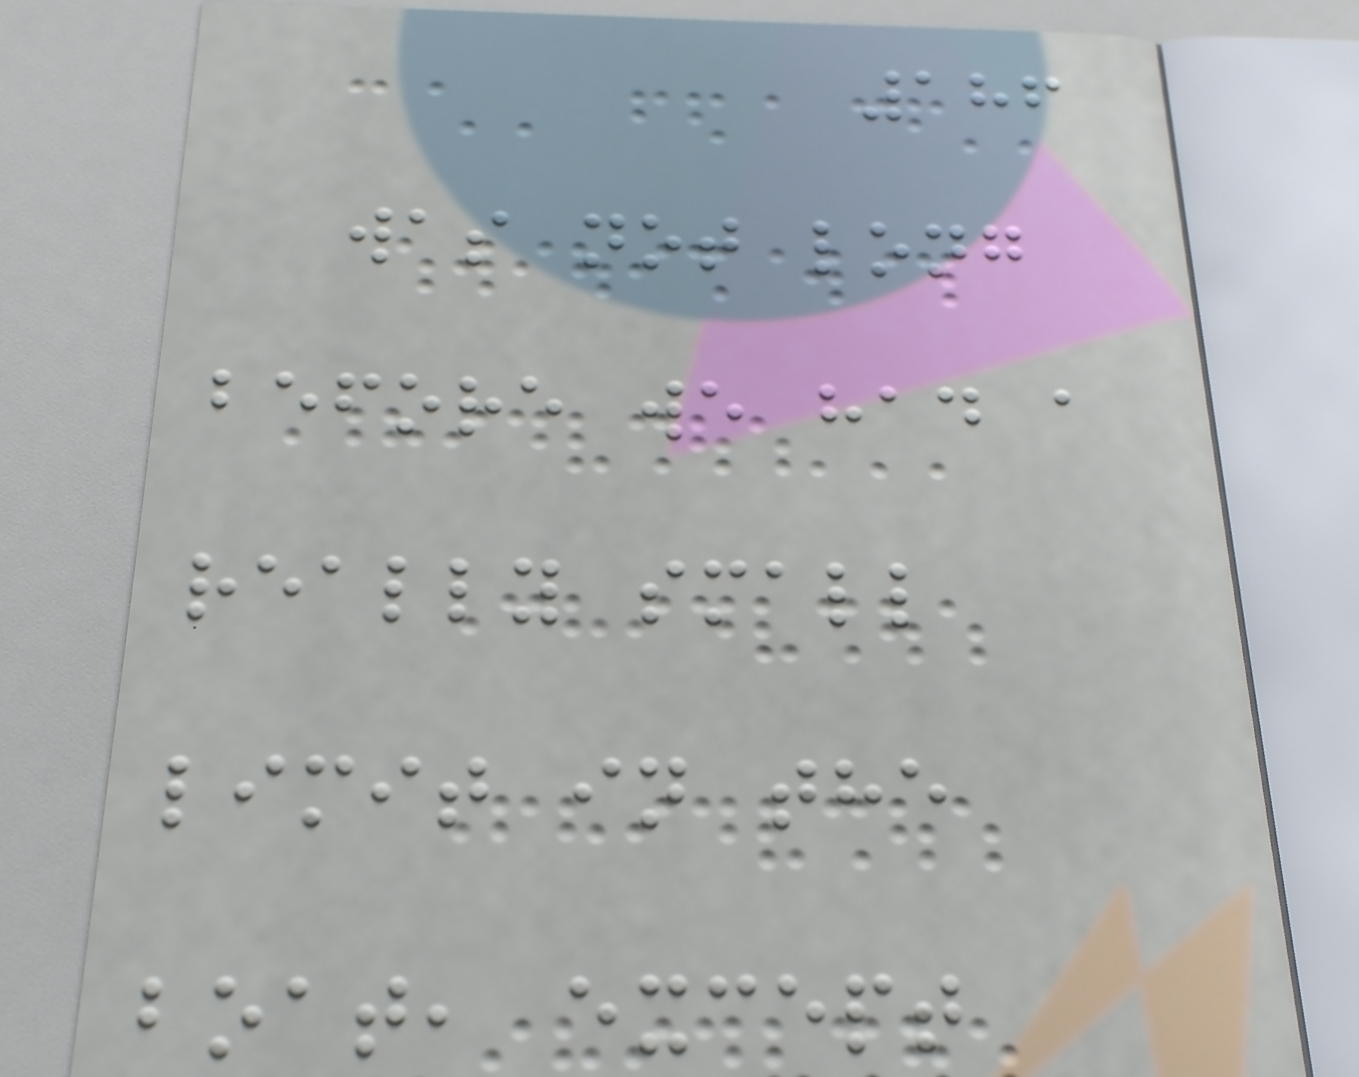186
was not long
before we had a
really small
limit in the
boat, except
